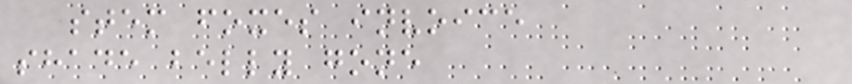stem foxes invoice
shade belly gone
